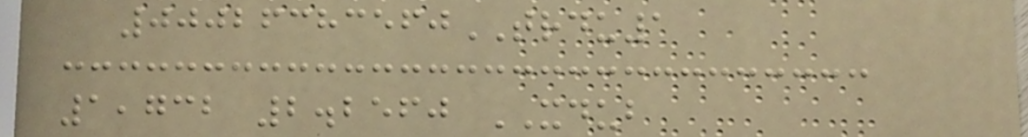00026383560TRDU1
1,732 2.2560 XDUB
